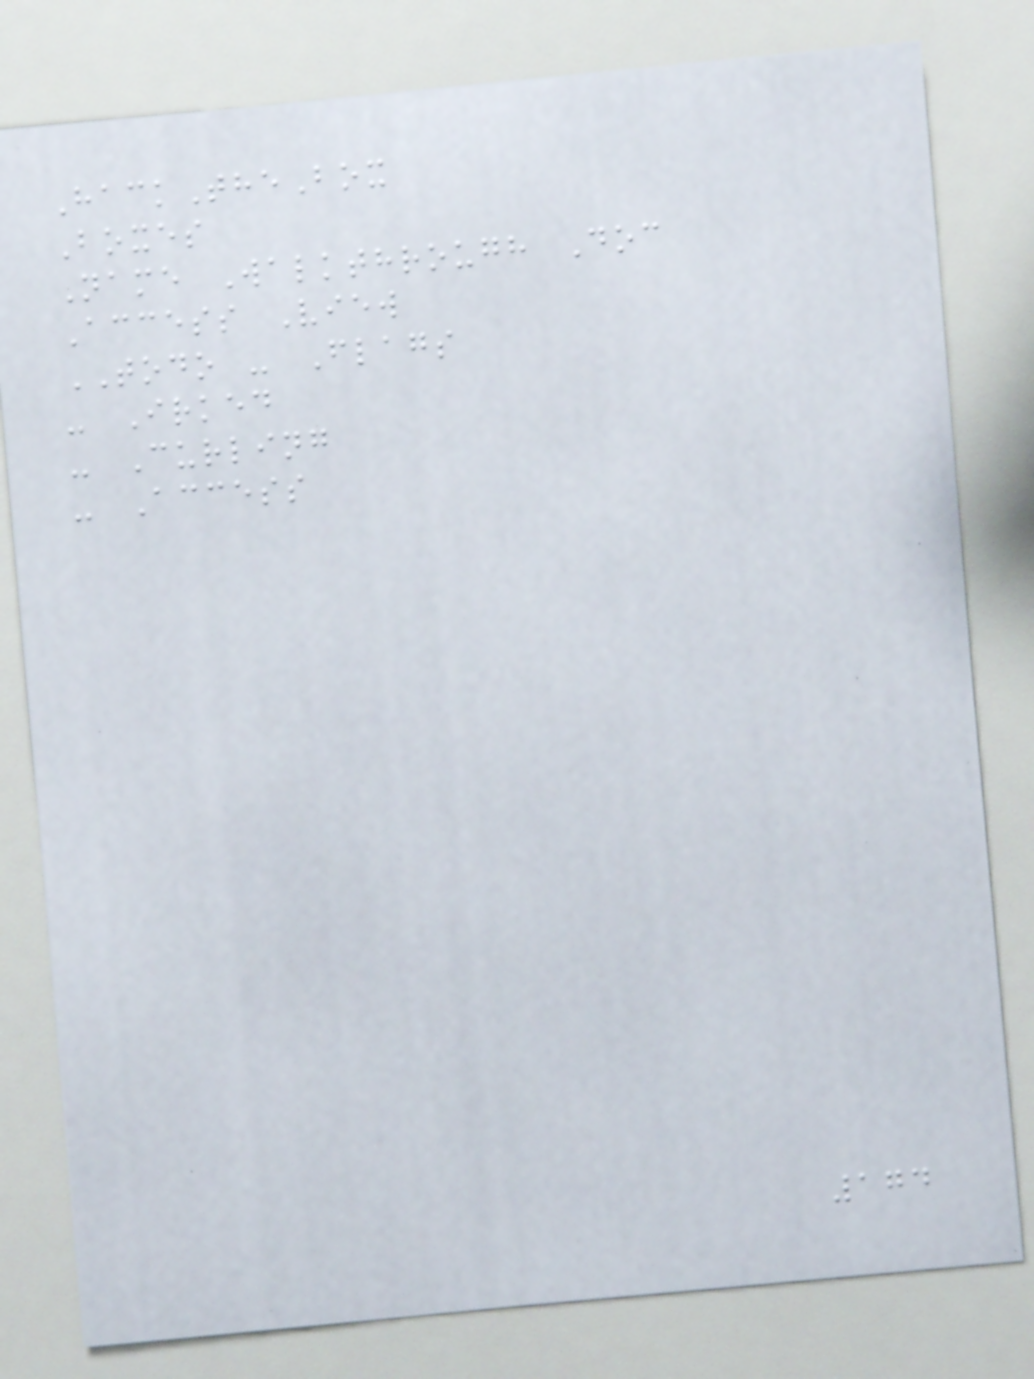HackTheBox
Boxes
Name Walkthrough Doc
Access View
TODO - Flags
- Irked
- Curling
- Access
174
